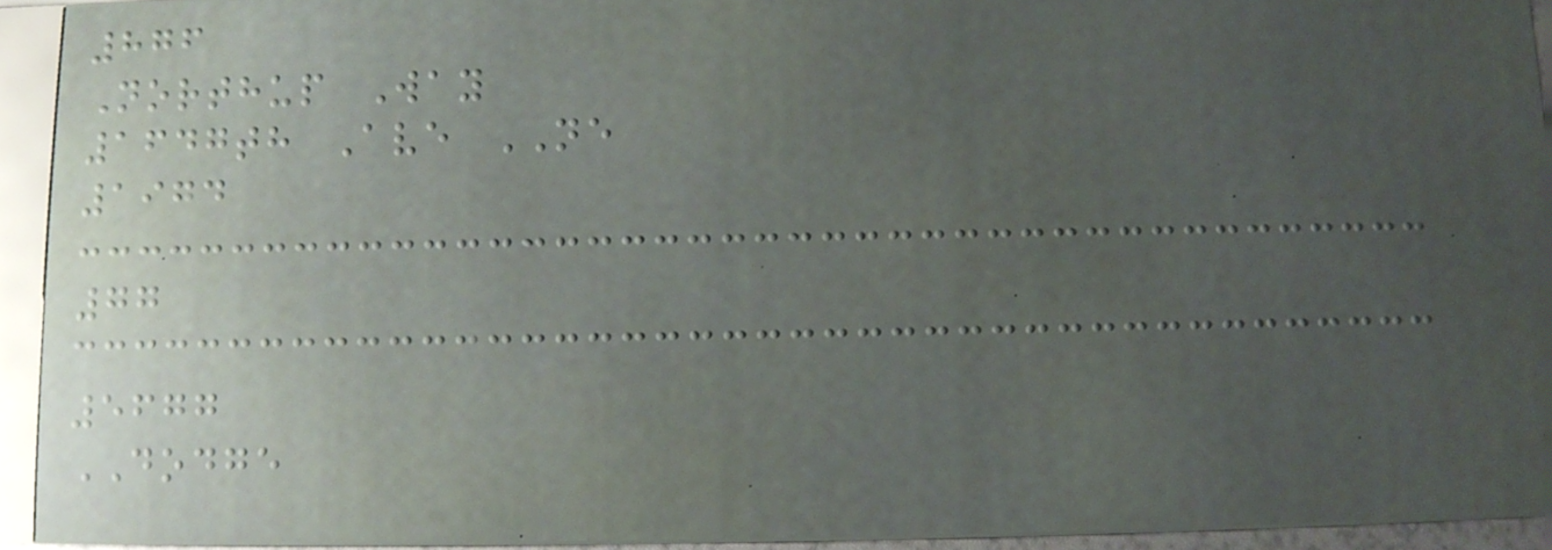876
Northup Way
1647th Ave NE
1974
77
5677
DODGE
